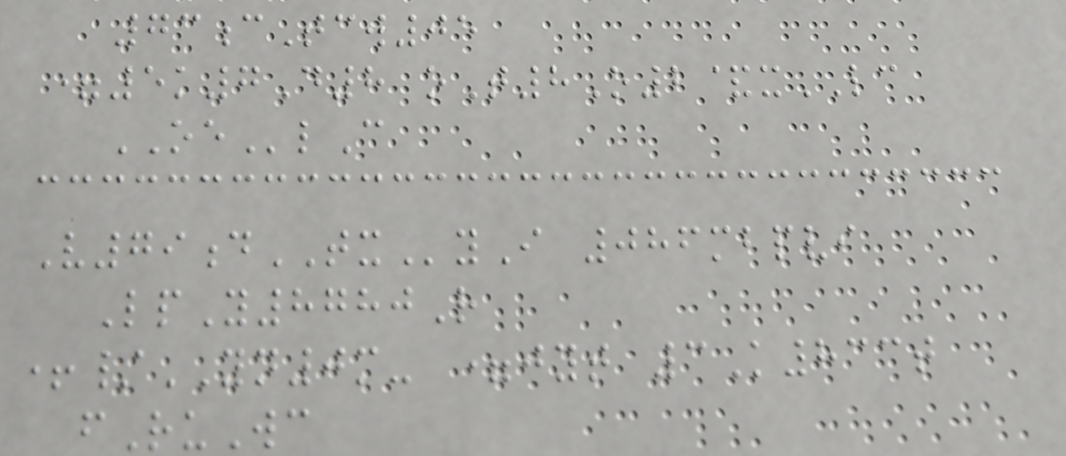73cTcw05
=5k7D8 oT8O2&xLC
OElC
V79dTXyI 086mbpvi
LpY8780R
+/YN0m- =jyt 3K833t
fRuWc
